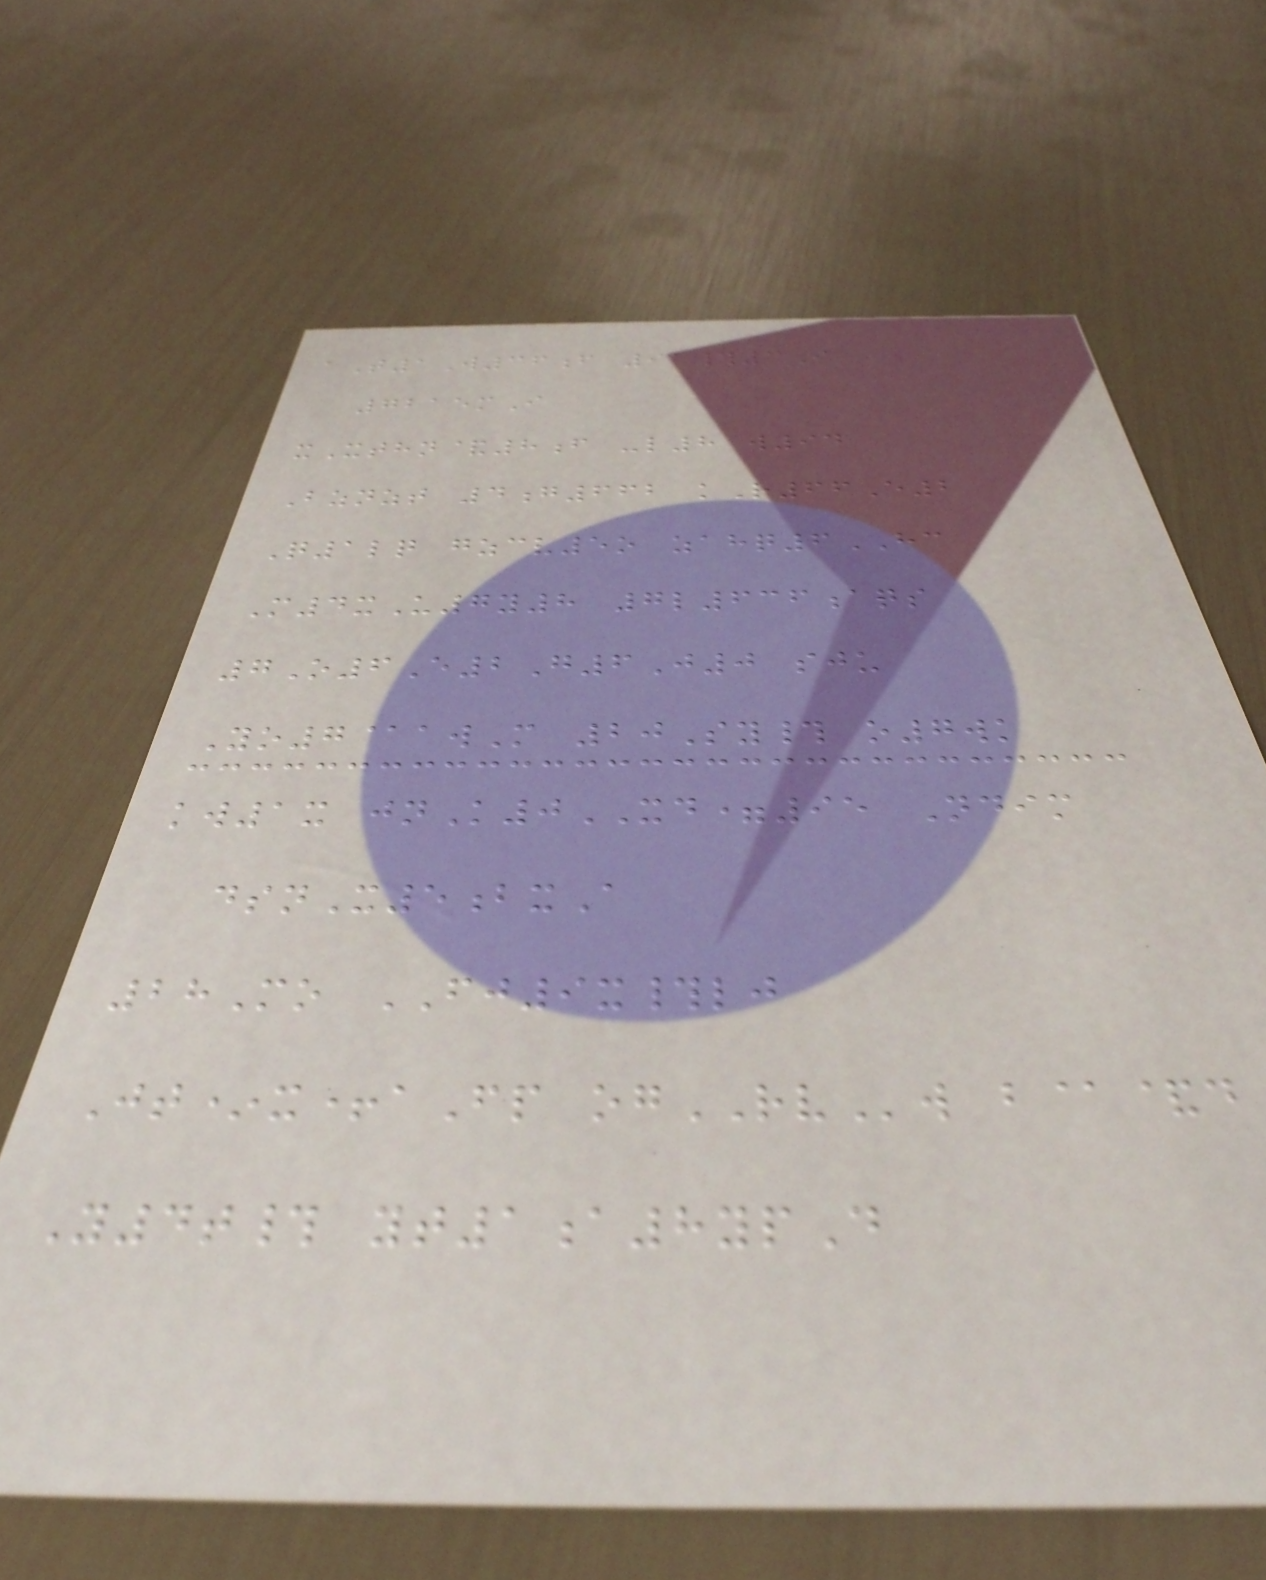aT1W36f 91#3I
7215mI
xXthn&8f -l8 w94
Bznzt 4g662 kR66E2
Q1lq gzcv5o zahq6HC
M4xU7y8 7l636aqs
7O6E2G6J0 sju
Yo7@awM 20Sy# o7wk
kw1x jnK0XD=95 Ndim
dsnX5bxA
28Mo FJ9x#lj
Jt*x+aFp ogRVw b@&d
Y4t# yt1a8ypD
